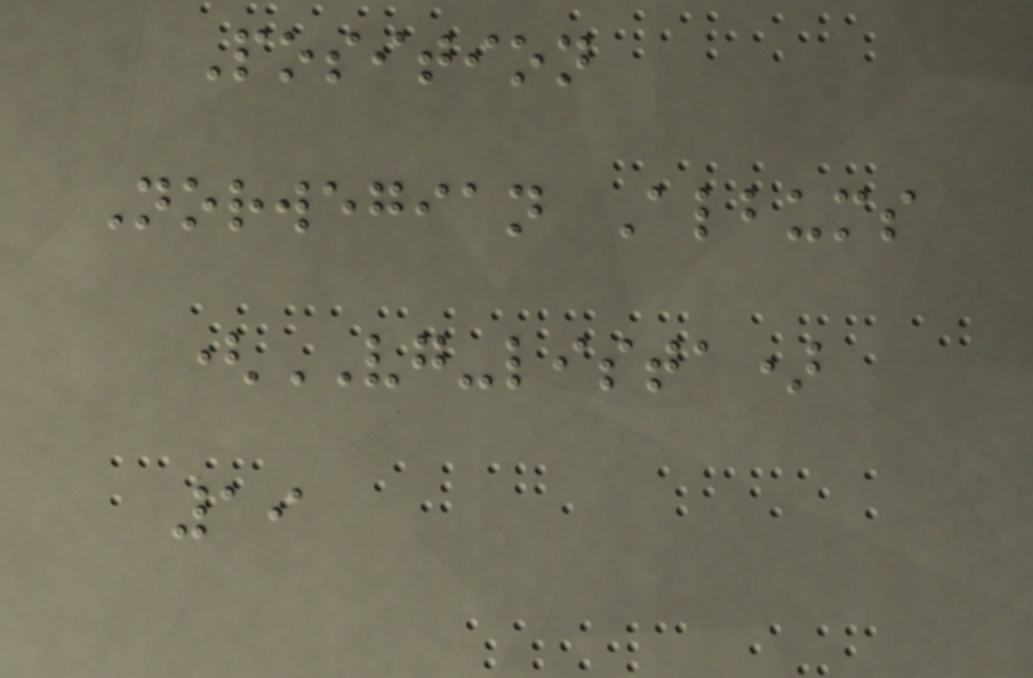Position
Norwegian Albums
(VG-lista)
19
